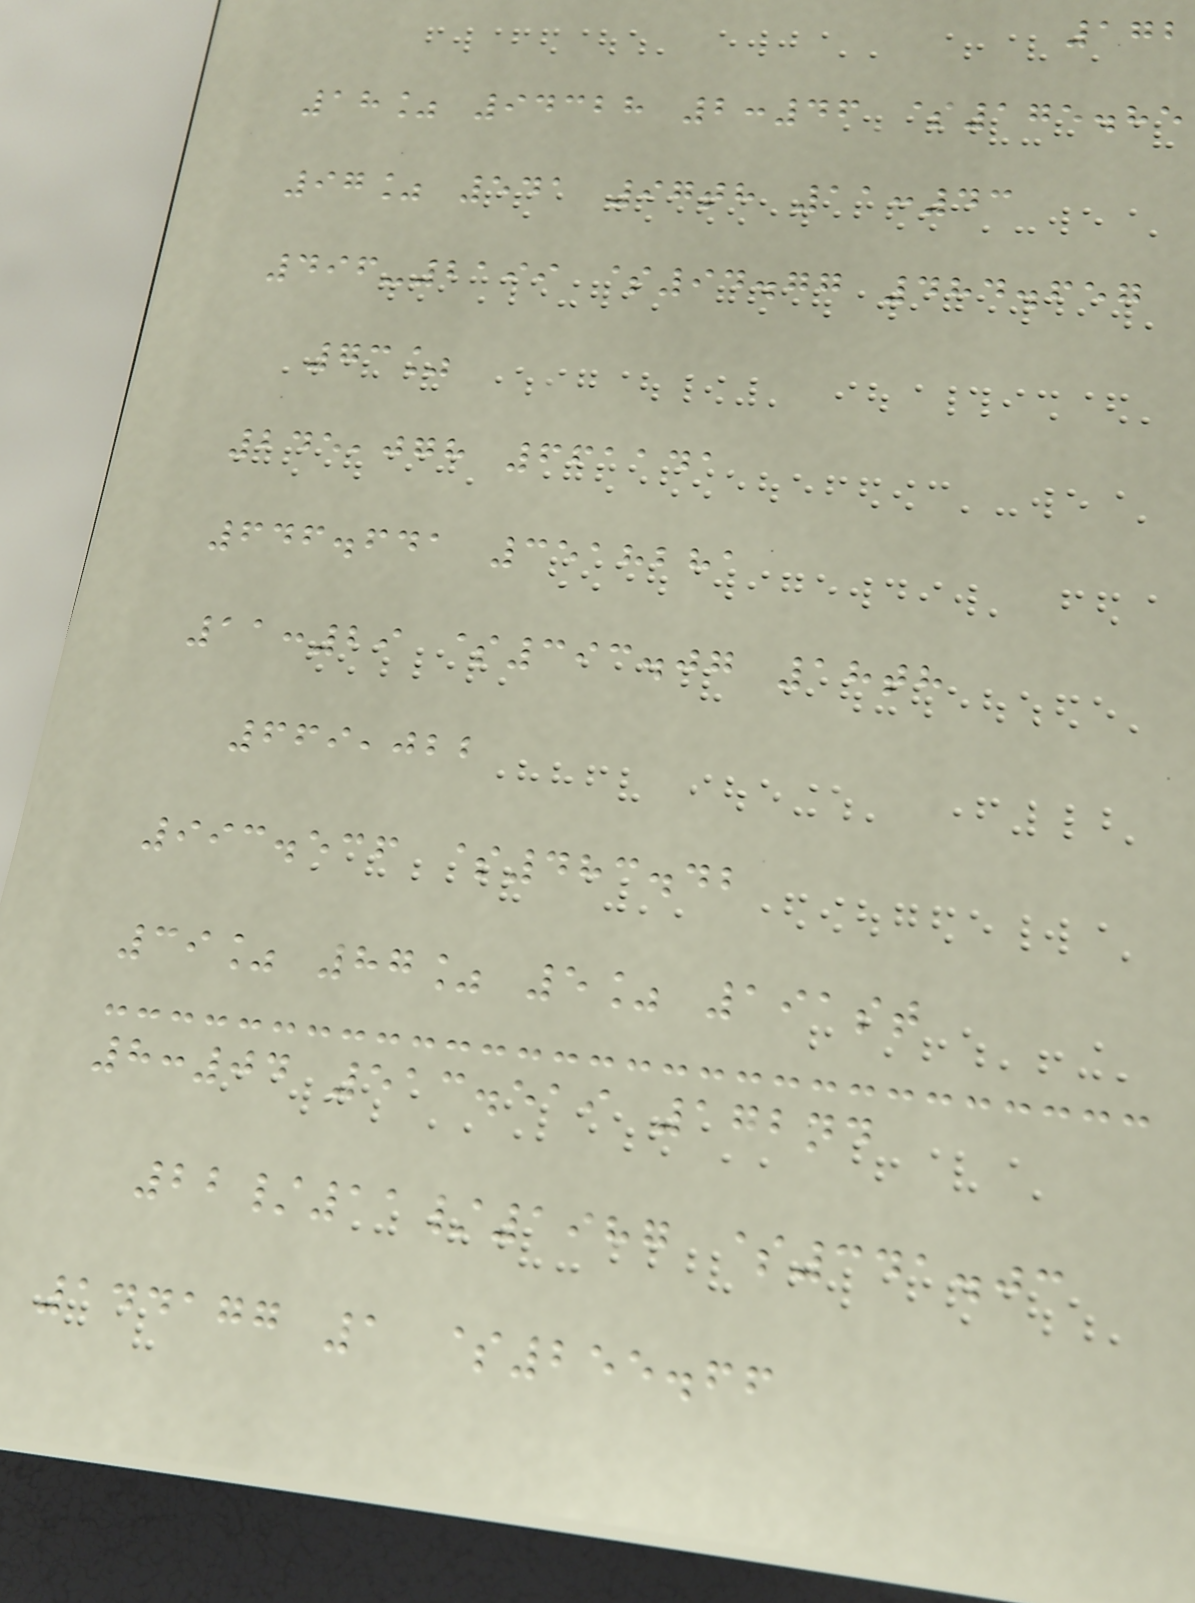172
18% 94328 2:46 $175.85
97% 541 97th 11:43
496-2199 $94.77 484.657
73%
245,078 661141
646.641 3518281
11:29 $393.07 18th
669,022
993.536 $483.42
39% 87% 5% 191st
8:04 513.519 172nd
22/11/1987 $341.03
144177 1 $255.66
